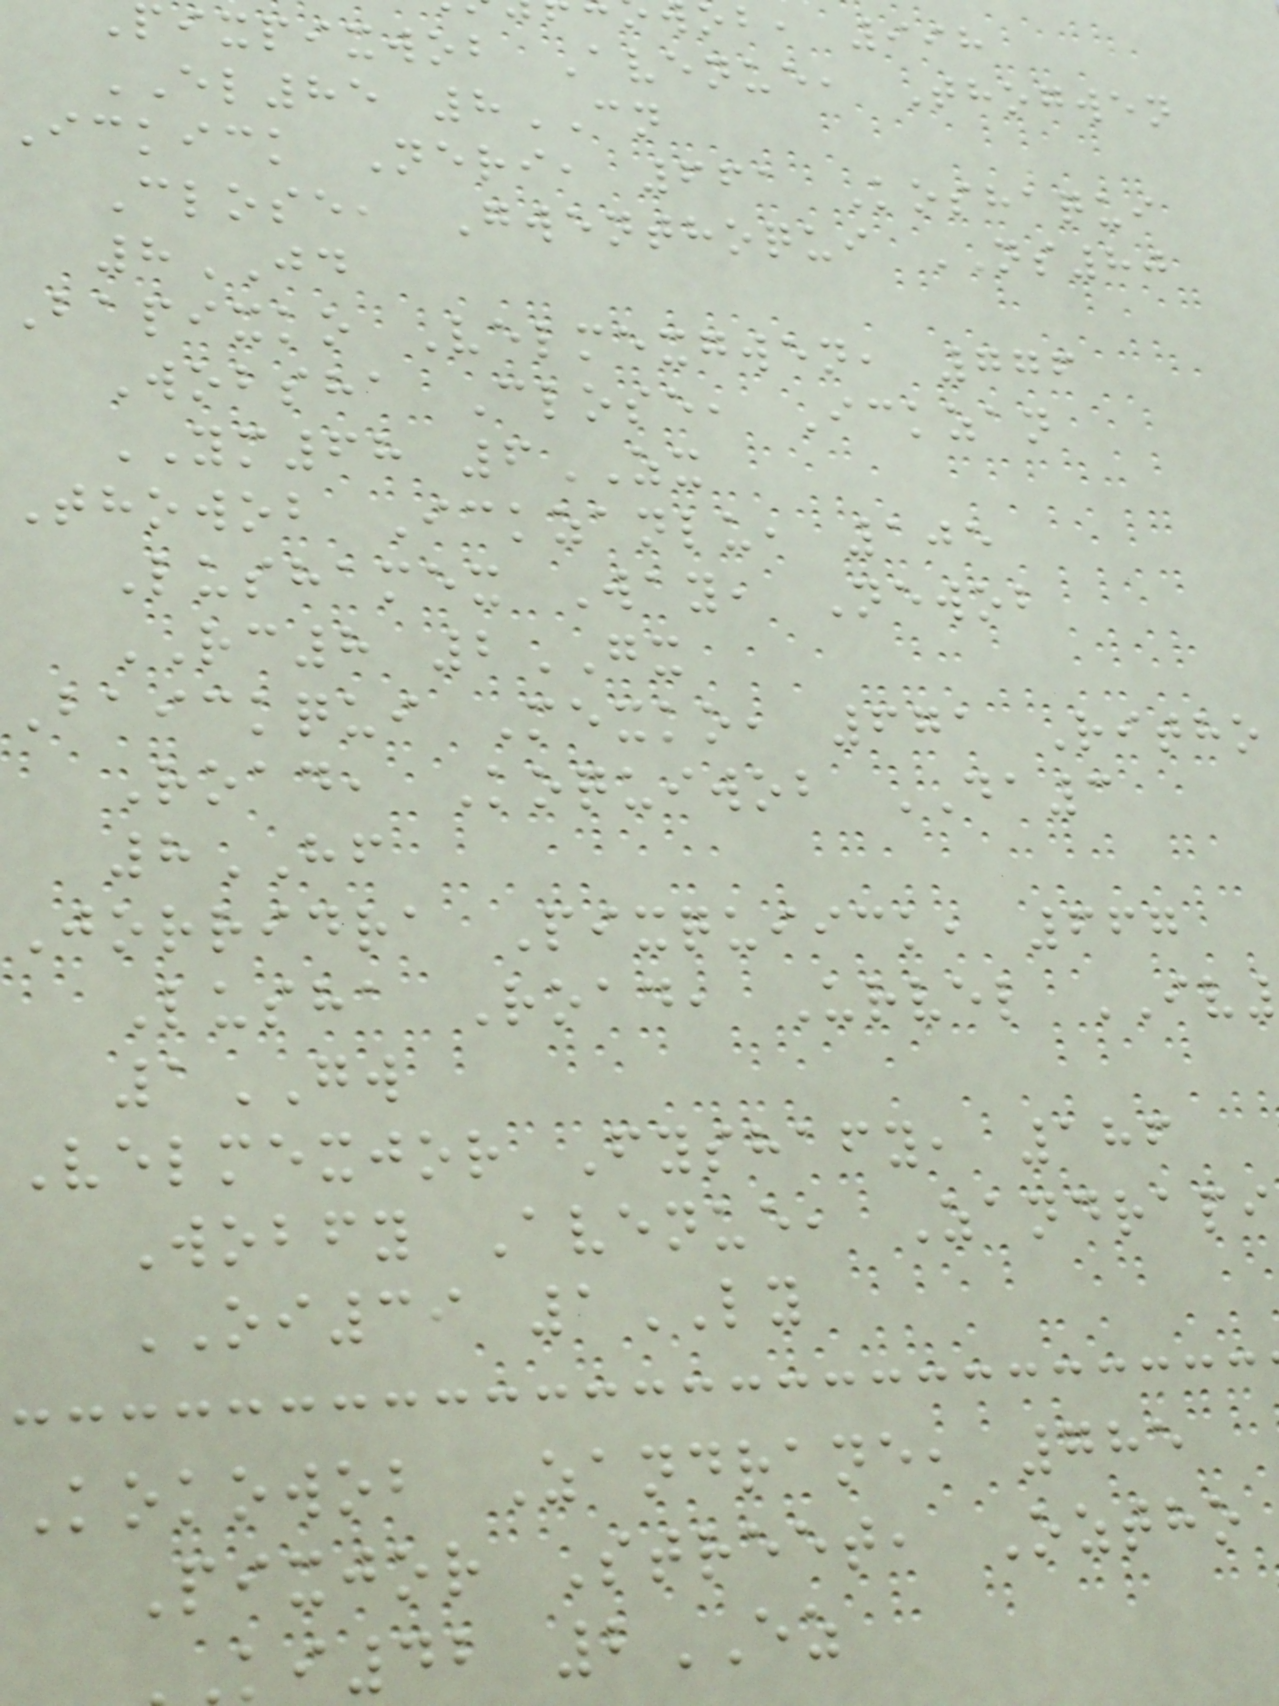ob, 998
pixpixwob Avenue, Thogwen
EL85 8CN
Ickick Neri, 661 Koshaqui
Close, Gwenthoqui NS80
8JD
Bapixko Velmexgwen, 776
Wobsha Close, Ickzan
YM68 6ZX
Thowob Ickzanlu, 105
Lushamex Way, Newob
RC8 2GX
Baickqui Mexko, 671 Ritho
Road, Koquiwob DA3
8HF
Jorridra Pixquiick, 667
Lusha Road, Urvel IV
1GW
Velmexjor Fyshafy, 186
Wobfy Avenue, Zandrapi
OI39 1LY
Kokowob Zandrane, 785
Pixjor Street, Oztho
ki42 2EZ
